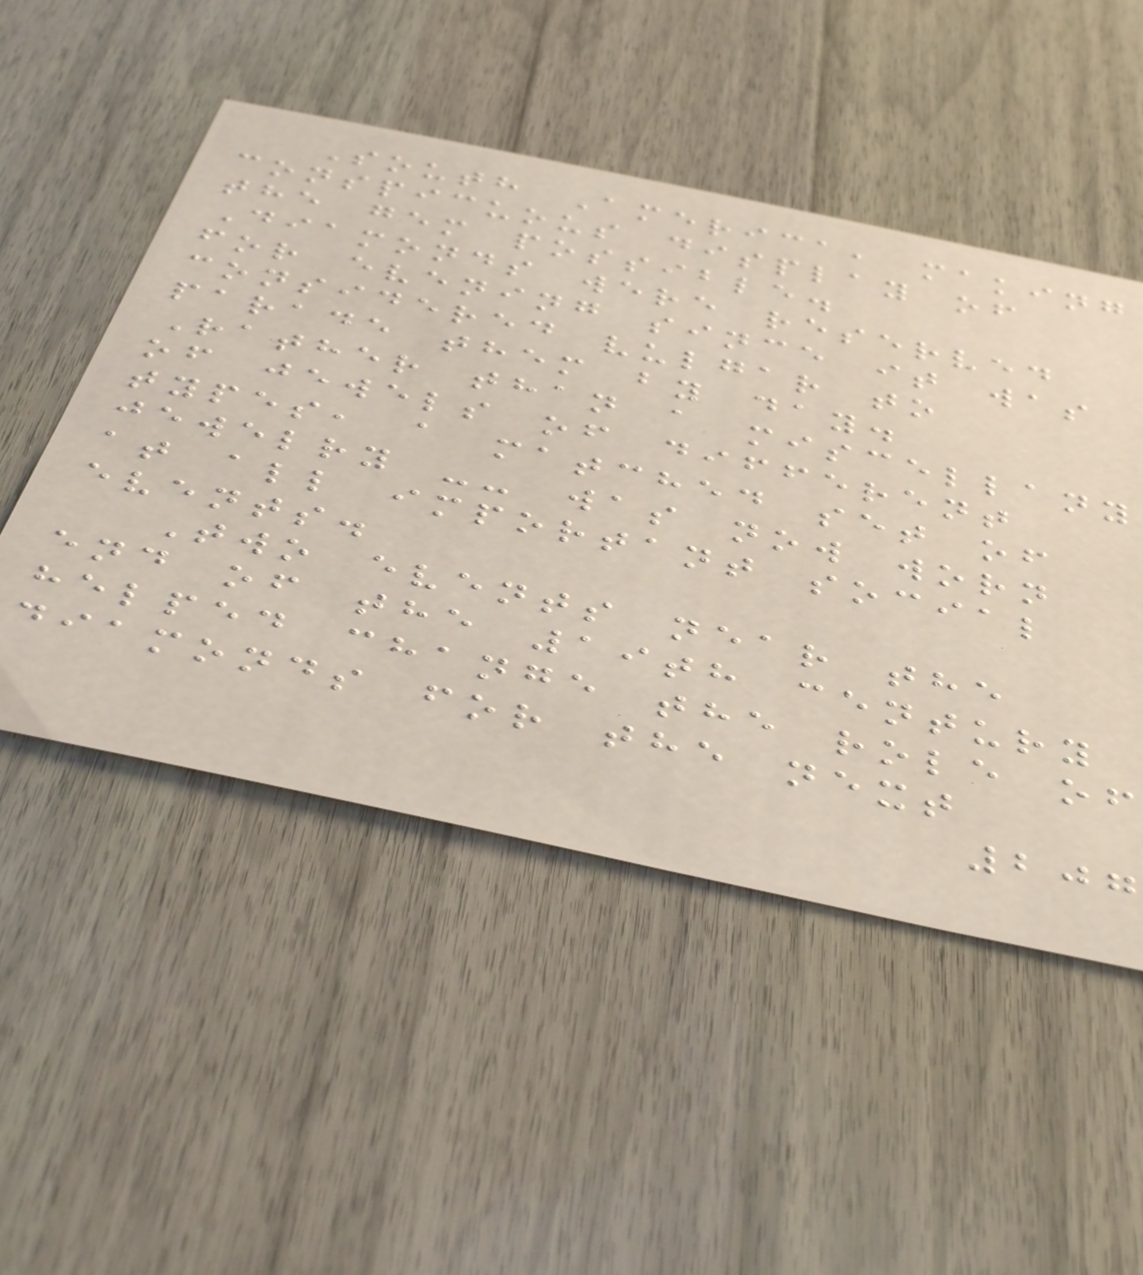South America, making
conspicuous display of
the gem possible.
Diamonds were reserved
for evening since it was
considered vulgar to
parade them by day.
Rather than a miscellany
of jewels of different
types, a matched set of
jewelry -- was now worn
at all important social
events.
Two events near the
end of the 19th century
helped change the role of
diamonds for the next
207
